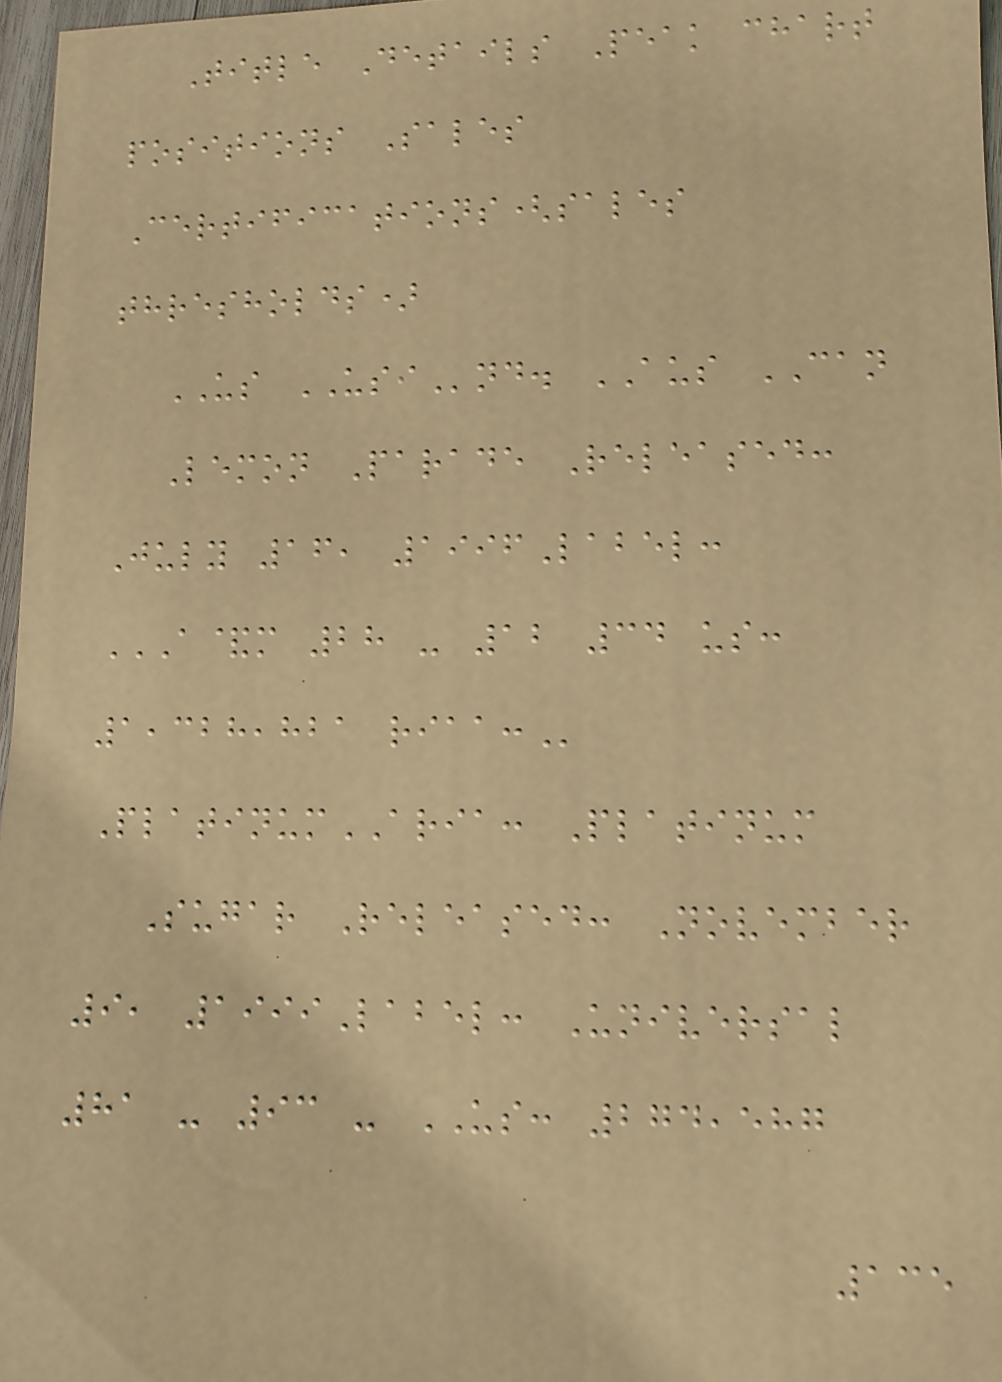Title Details Peak chart
positions Sales
Certifications(sales
thresholds)
US USInd. AUS CAN
Lemon Parade Released:
July 16, 1996Label:
A&M 28 - 12 34 US:
1,328,821 RIAA:
PlatinumARIA: Platinum
Sugar Released: November
9, 1999Label: Universal
81 - 93 - US: 274,587
135
